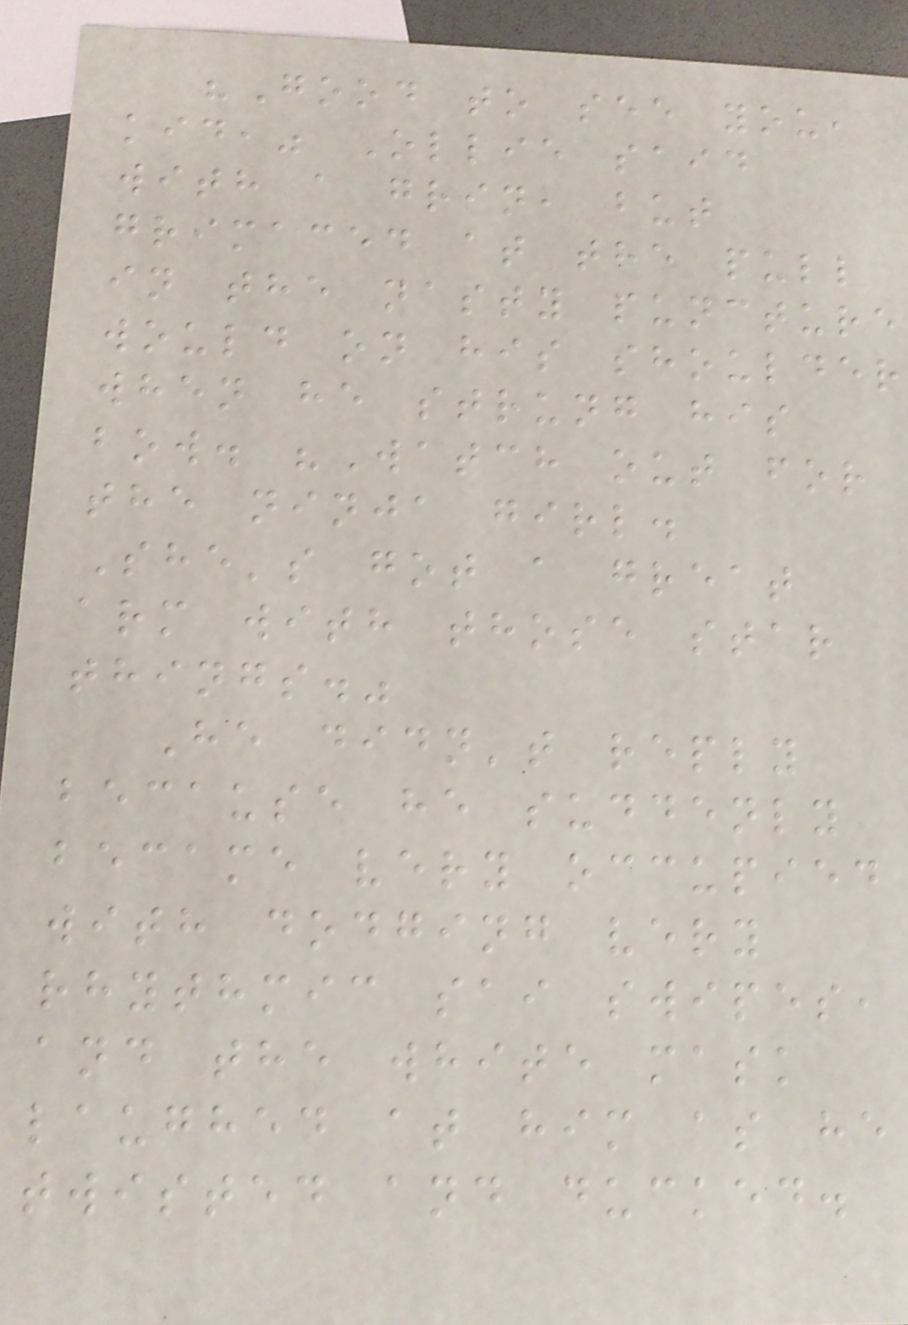"Good to see you,
kid," Ollie said
with a grin, but
grimaced at the pull
in the nasty puncture
would on his shoulder
when he strung his
bow. "Watch out for
the ninja girl.
She's got a great
arm with those star
things."
He didn't reply
because he suddenly
became very occupied
with dodging very
rhythmic sai swipes,
and the white mask
laughed at him as he
twisted and ducked.
